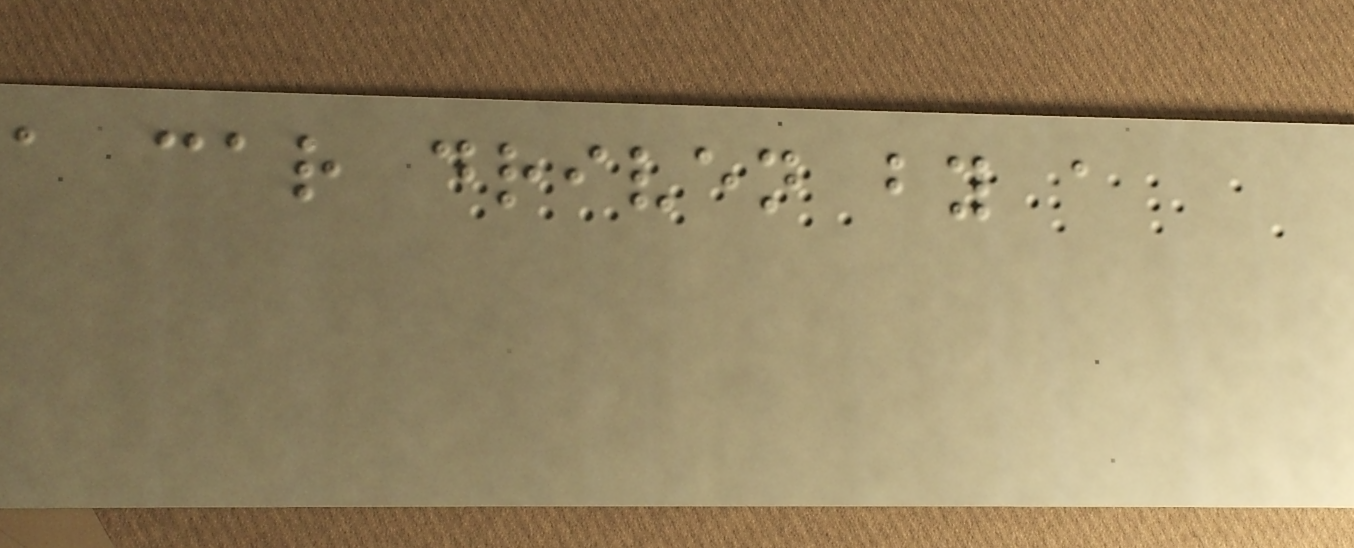a car driven by a
